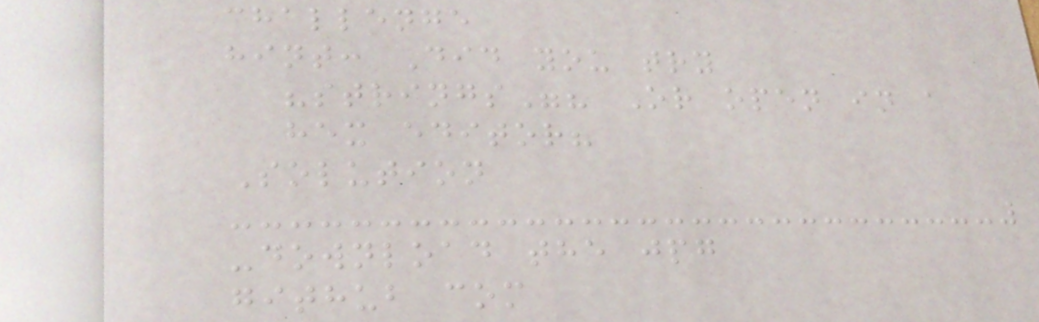challenge
hint: Did you try
"strings"? Or open in a
hex editor?
Solution
-download the jpg
github com
